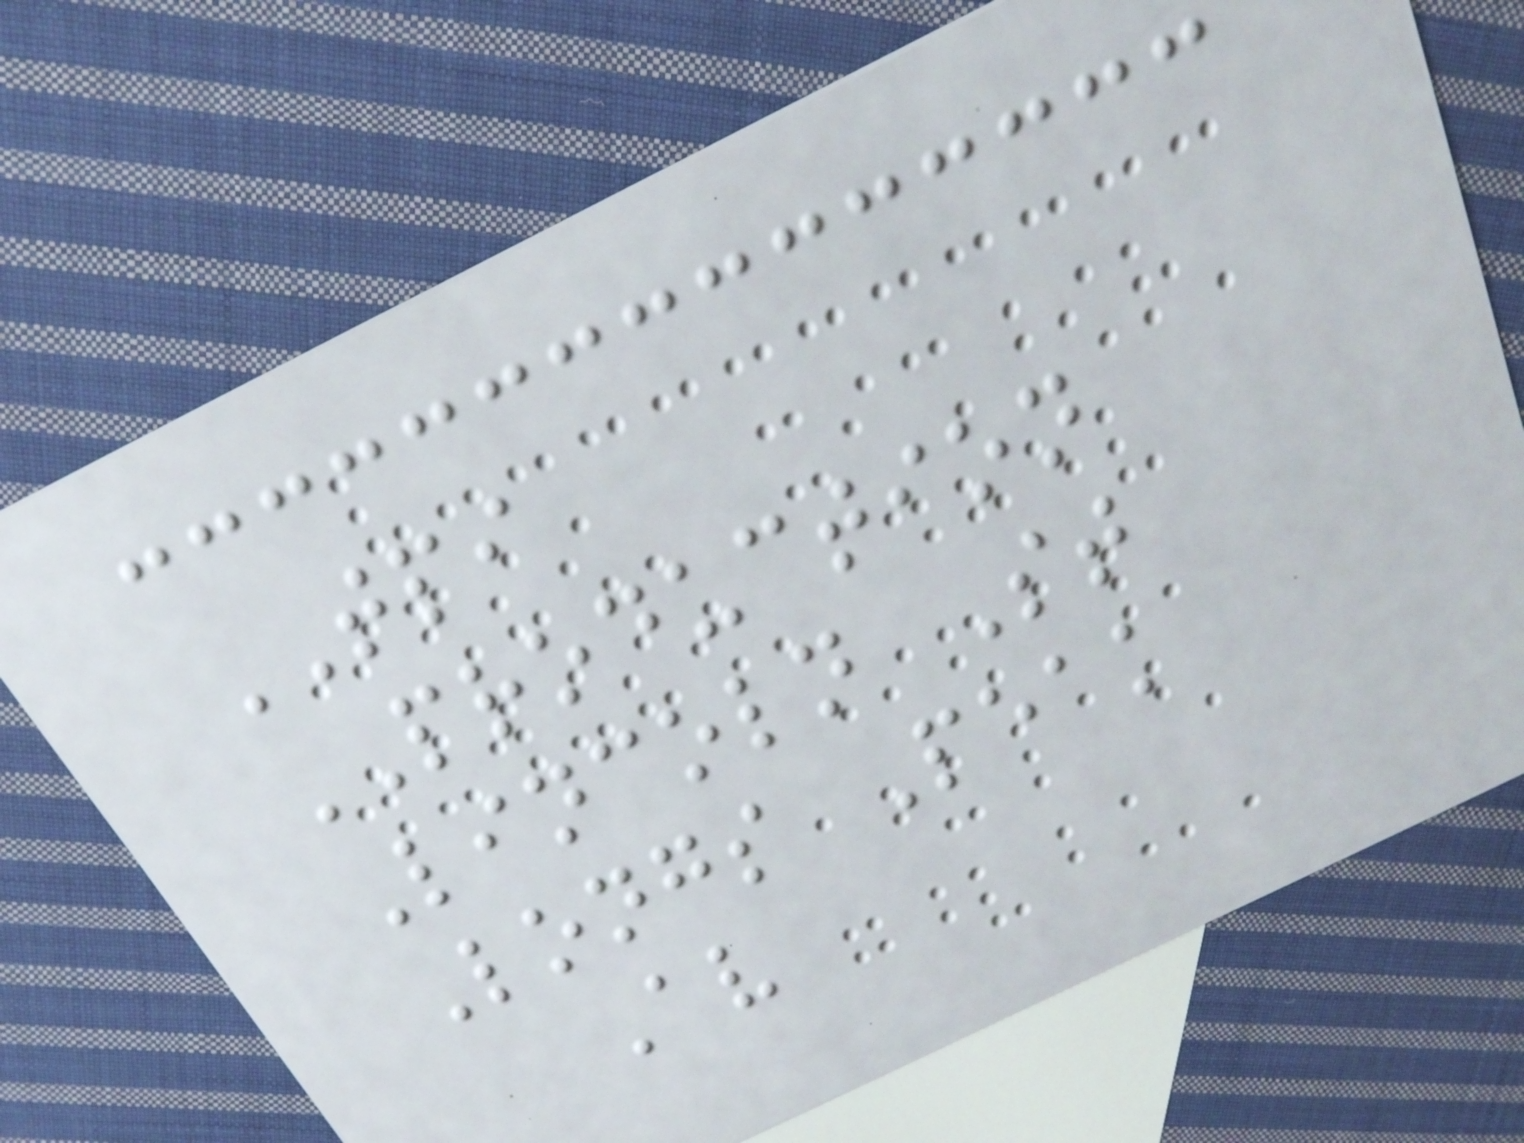TPI
PRODUCTION
Lincoln St
Longs Peak
Av
